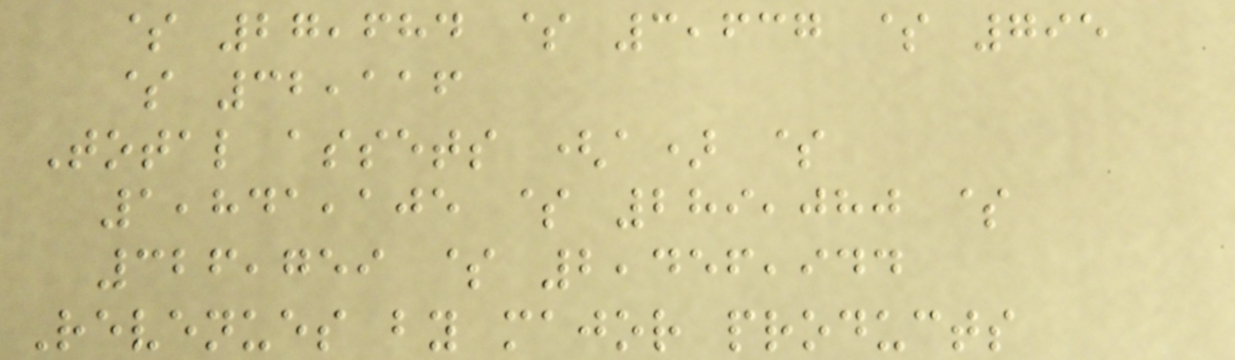$ 27,684 $ 3,637 $ 795
$ 32,116
Total assets (a) $
1,841,105 $ 289,080 $
326,759 $ 2,456,944
Revenues by major products
